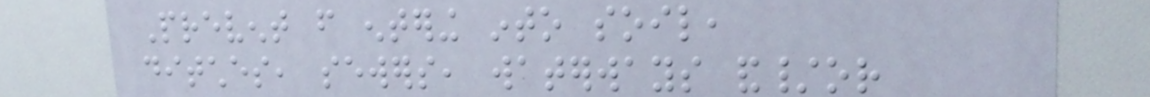Prevent from entering into soil,
ditches, sewers, waterways and/or
